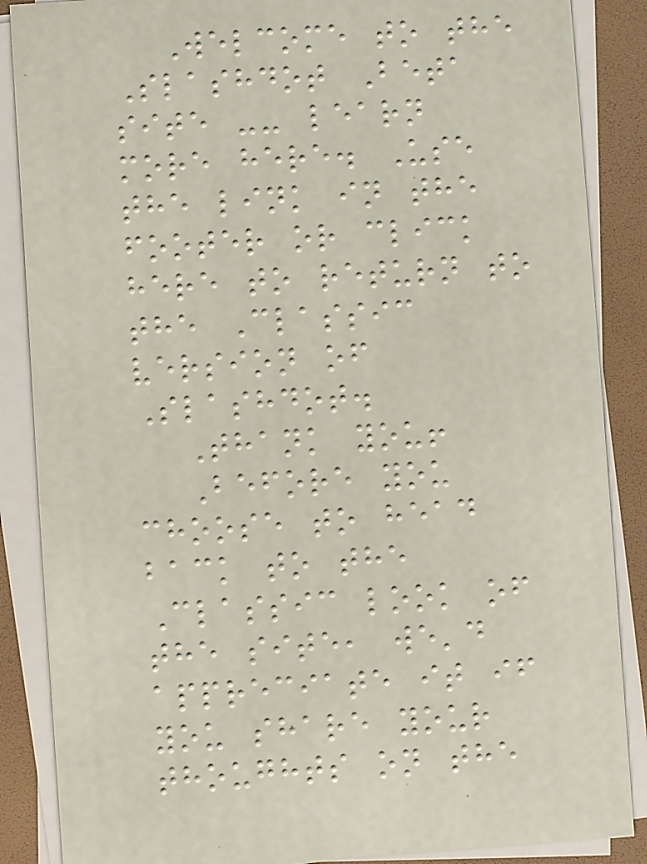Welcome to the
Slashdot Beta
site -- learn
more here. Use
the link in the
footer or click
here to return to
the Classic
version of
Slashdot.
Thank you!
Before you
choose to head
back to the
Classic look of
the site, we'd
appreciate it if
you share your
thoughts on the
